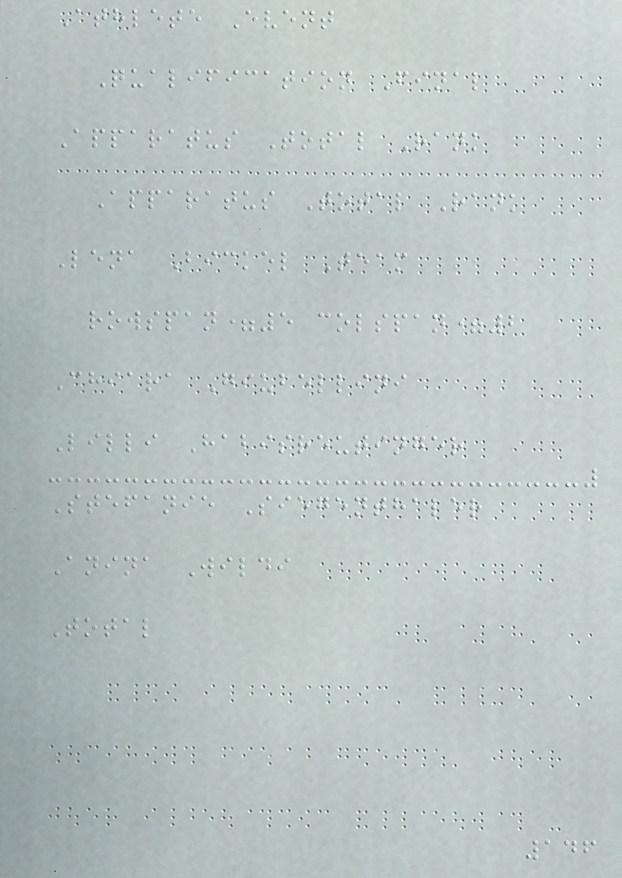Athlete Event
Qualification Final
Apparatus Total Rank
Apparatus Total Rank
Lena Bickel Team
rowspan=5 colspan=2
Chiara Giubellini
Lilli Habisreutinger
Stefanie Siegenthaler
Anina Wildi
Total
146
